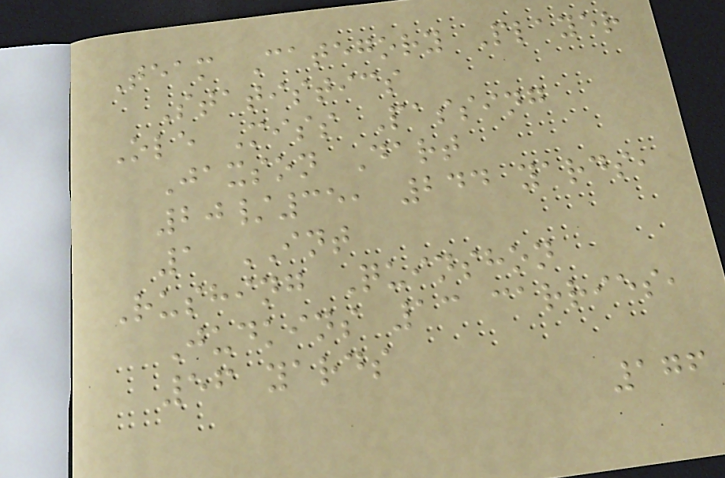Team Category Player
Statistics
Ole Miss Passing
Jaxson Dart
20/35, 244 yards,
1 INT
Rushing Quinshon
Judkins 13 carries,
56 yards
176
